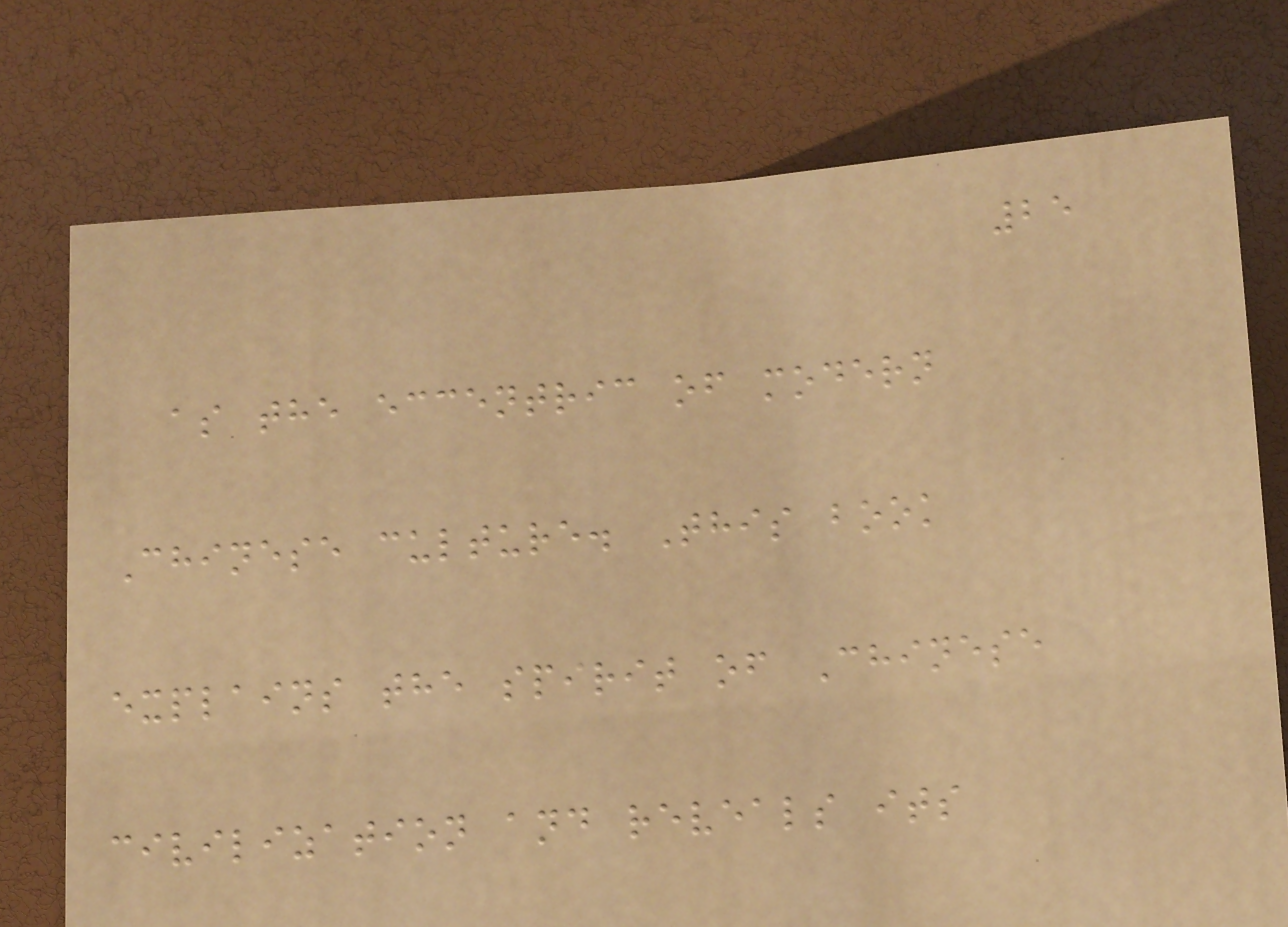25
as the eccentric of modern
Chinese culture. This book
explains the spirit of Chinese
civilization and reveals its
